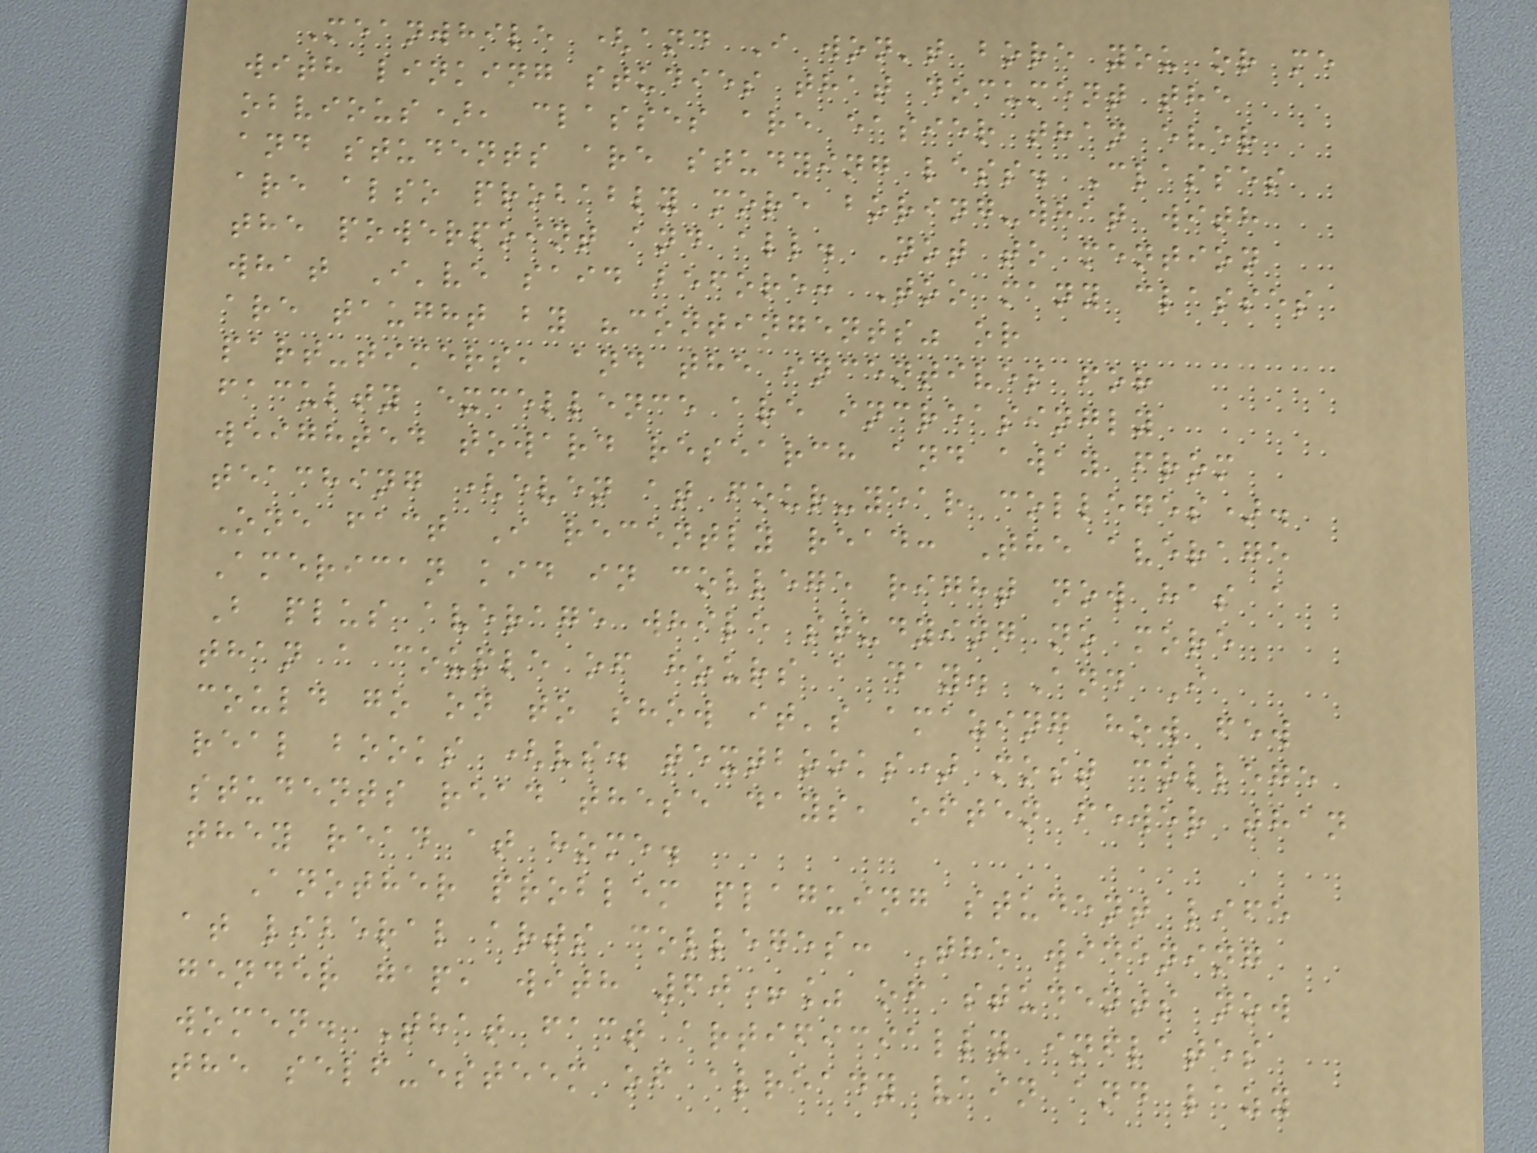Meanwhile (and I won't bore you or me
with linking studies that document the
obvious), classes are easier than ever
and students are studying less. Classes
are also probably more boring-what with
the powerpoint and all. Not to mention
what I've said before: Too many classes
are taught by "contingents" or
part-timers, and the incentives for
faculty excellence are increasingly
weighted toward research and away from
teaching (even at four-year colleges).
One fact I recently read: The average
American kid in college right now has a
B plus average while studying no more
than a couple of hours a day. And I
could go on to show it's amazing how few
real books (vs. textbooks) most college
students read these days, often fewer than
they read at home.
Another problem plaguing student life
at liberal arts colleges: The widening
gender gap, with 60+% of students now
women. That fact artificially inflates
the self-esteem of already vain and lazy
